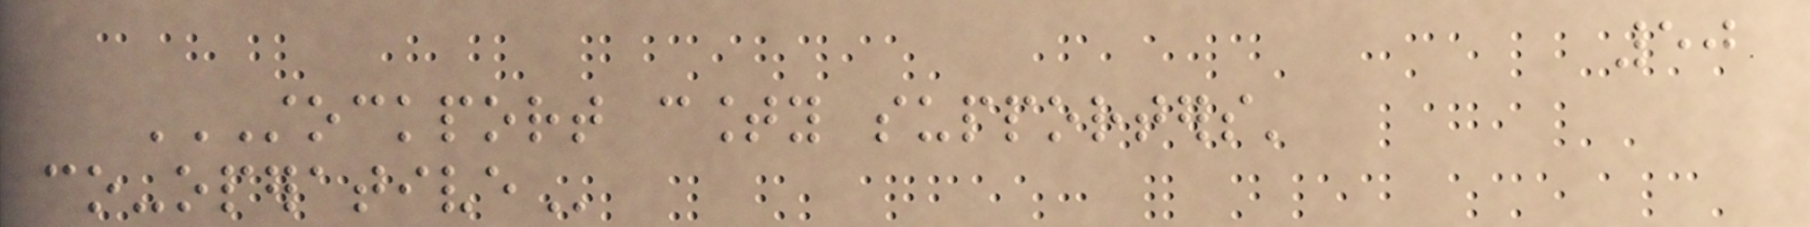50
STOCKPORT COUNTY SUPPORTERS'
CO-OPERATIVE
